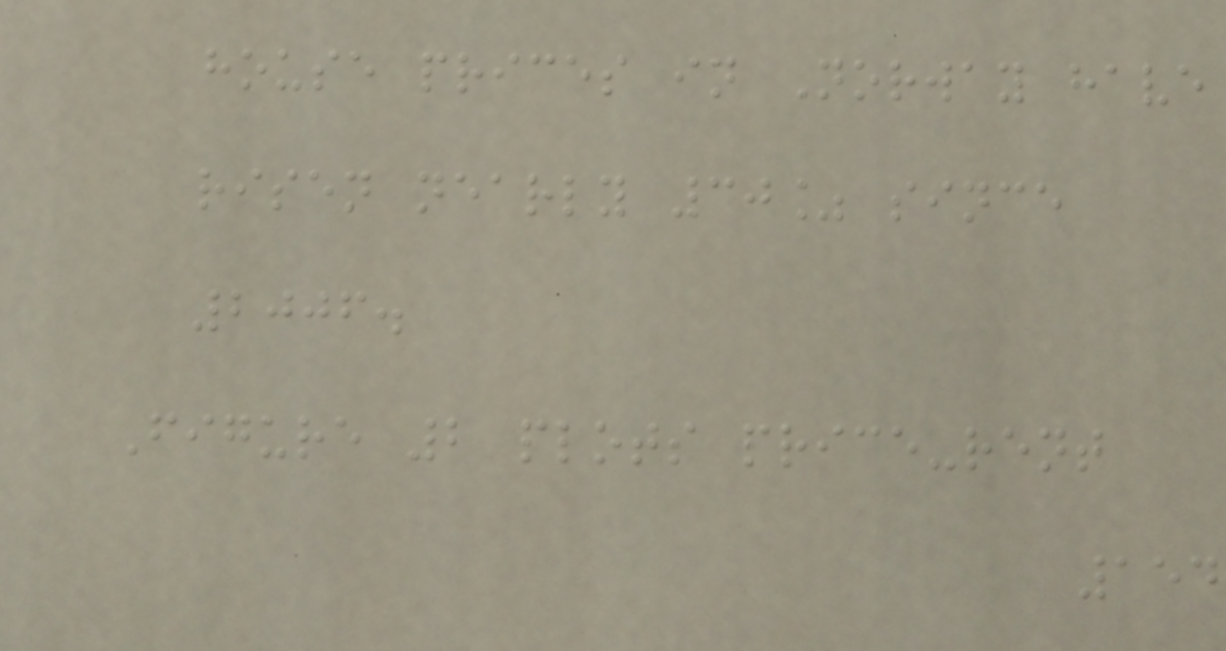house prices in Norway have
risen nearly 30% since
2006.
Figure 2 plots price-rent
154
